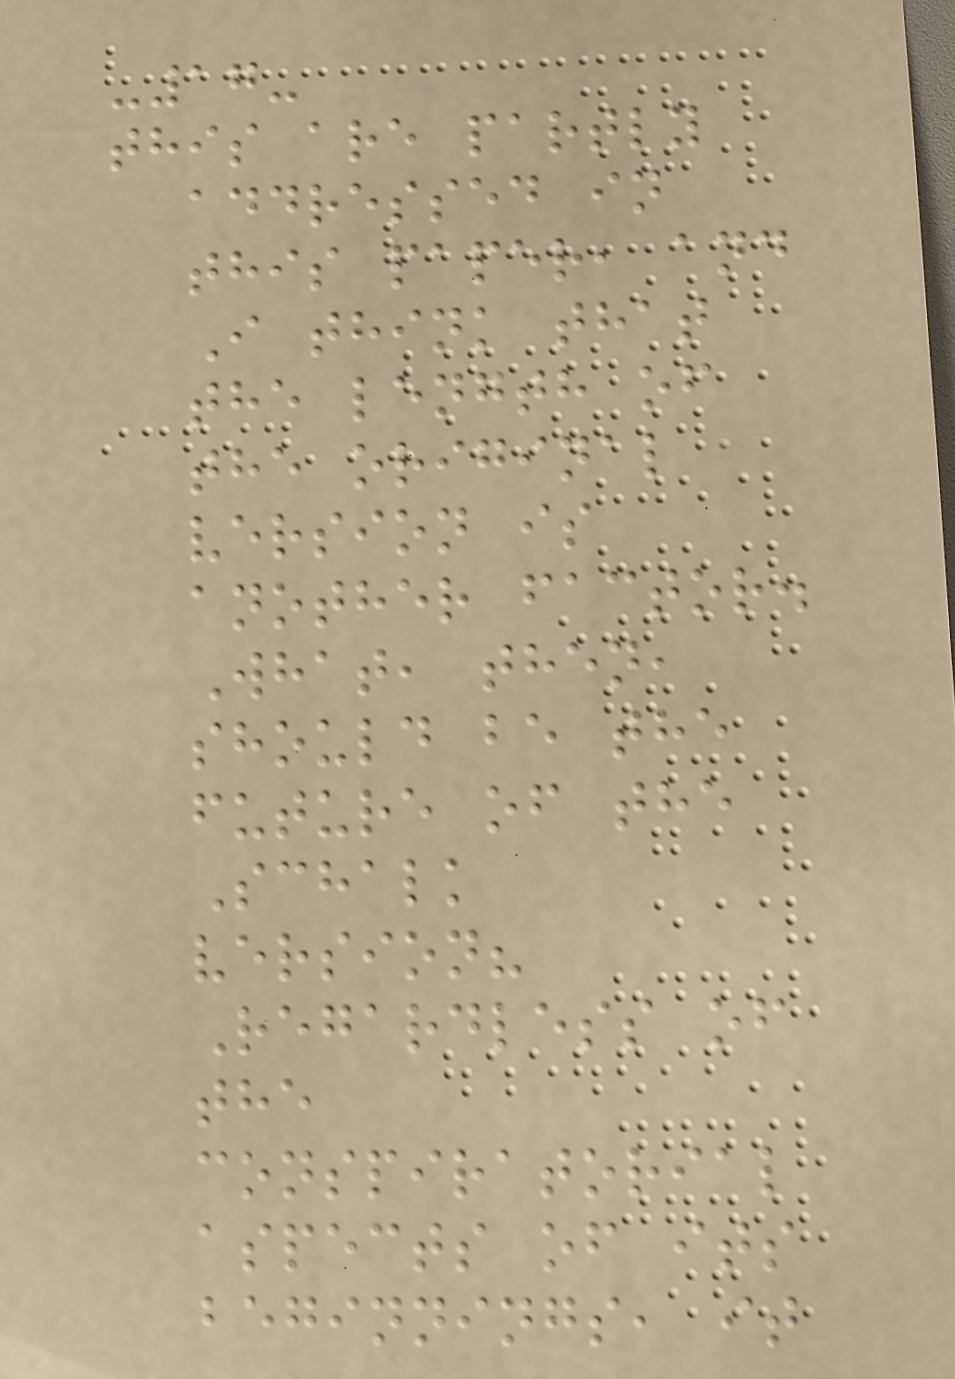-17-
this are partly
addressed in
this paper, and
I think that
the length of
the original
version is
another factor.
What, then,
should be the
future of the
Schalk
version?
Regardless of
the
conspiratorial
aspects of its
beginnings, it
